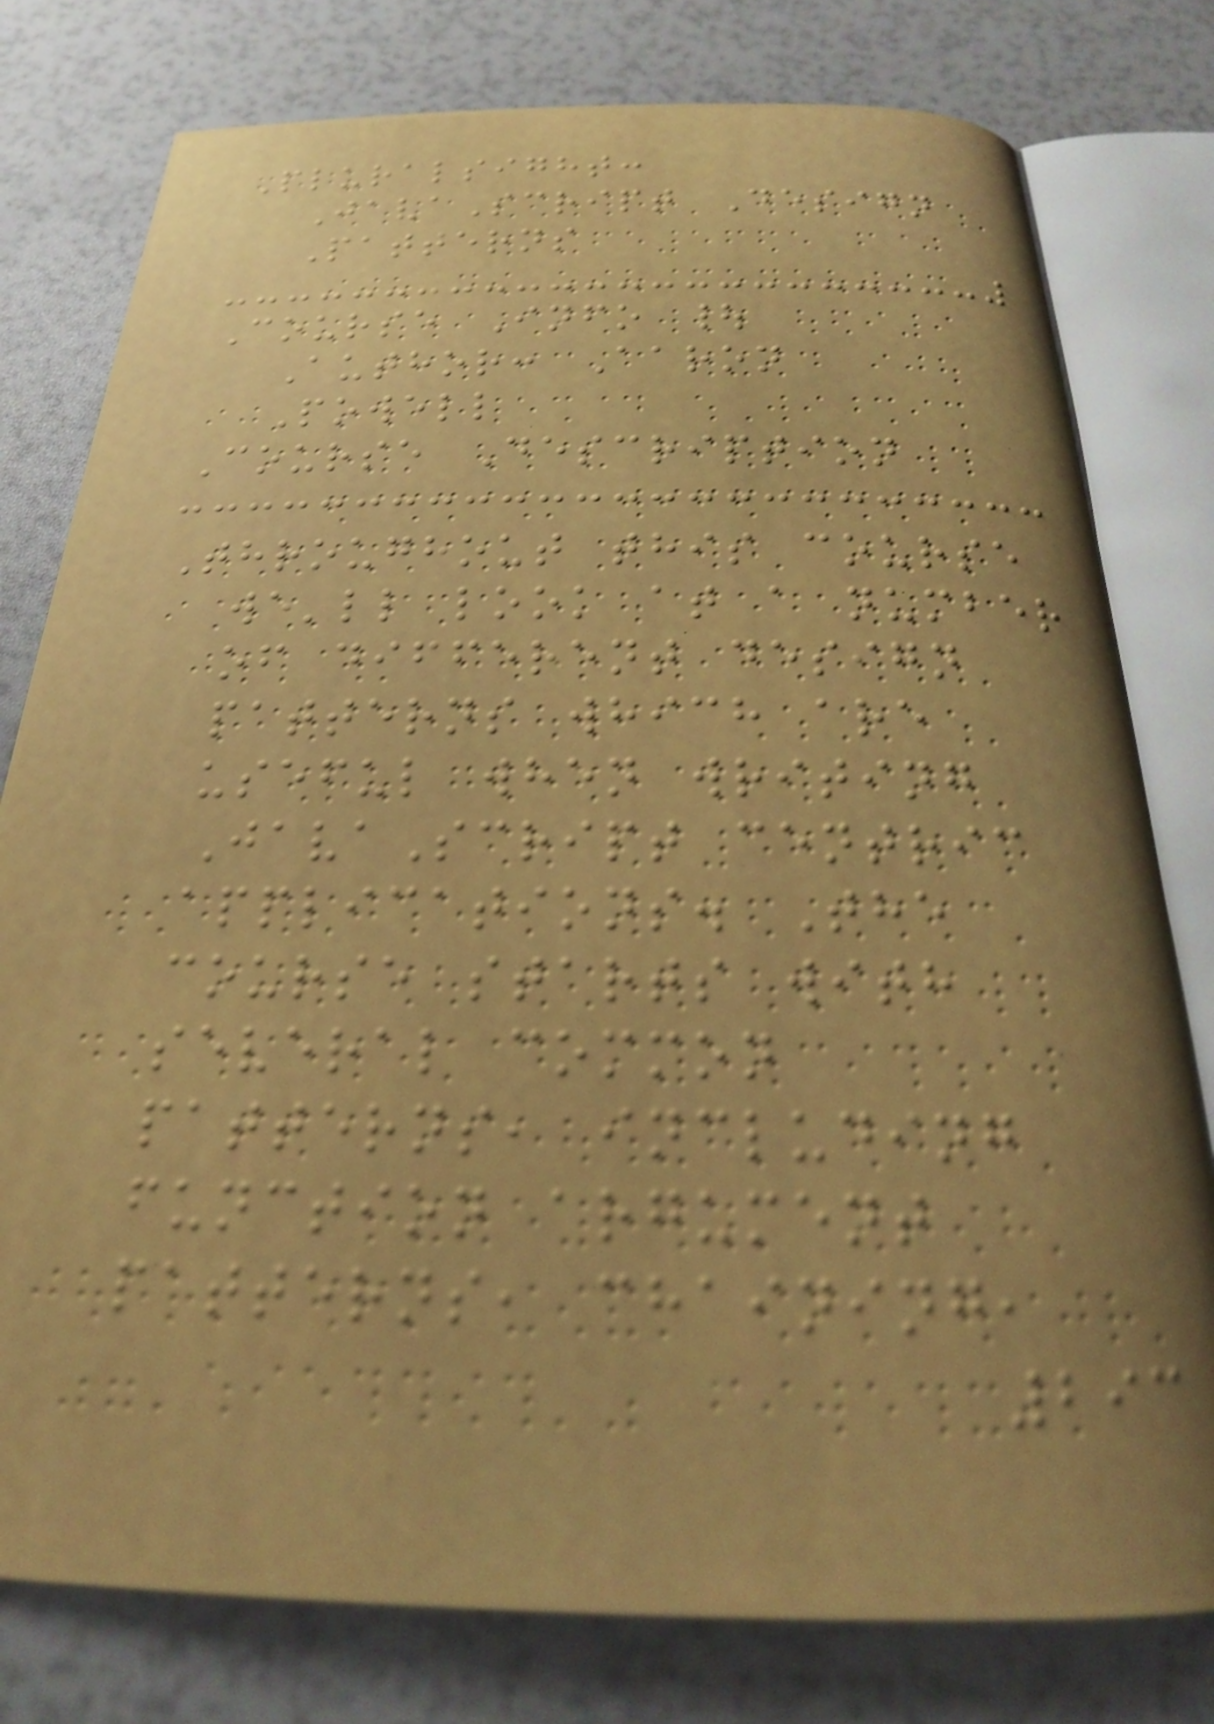Pluralsight:
JavaScript Design
Patterns
Course Info |
Author: Aaron
Powell
Course Description
Throughout this course
we'll look at a number
of different design
patterns which are
useful when writing
JavaScript centric
applications. The
course starts with
several common
patterns, including
function argument
patterns, chaining,
293
